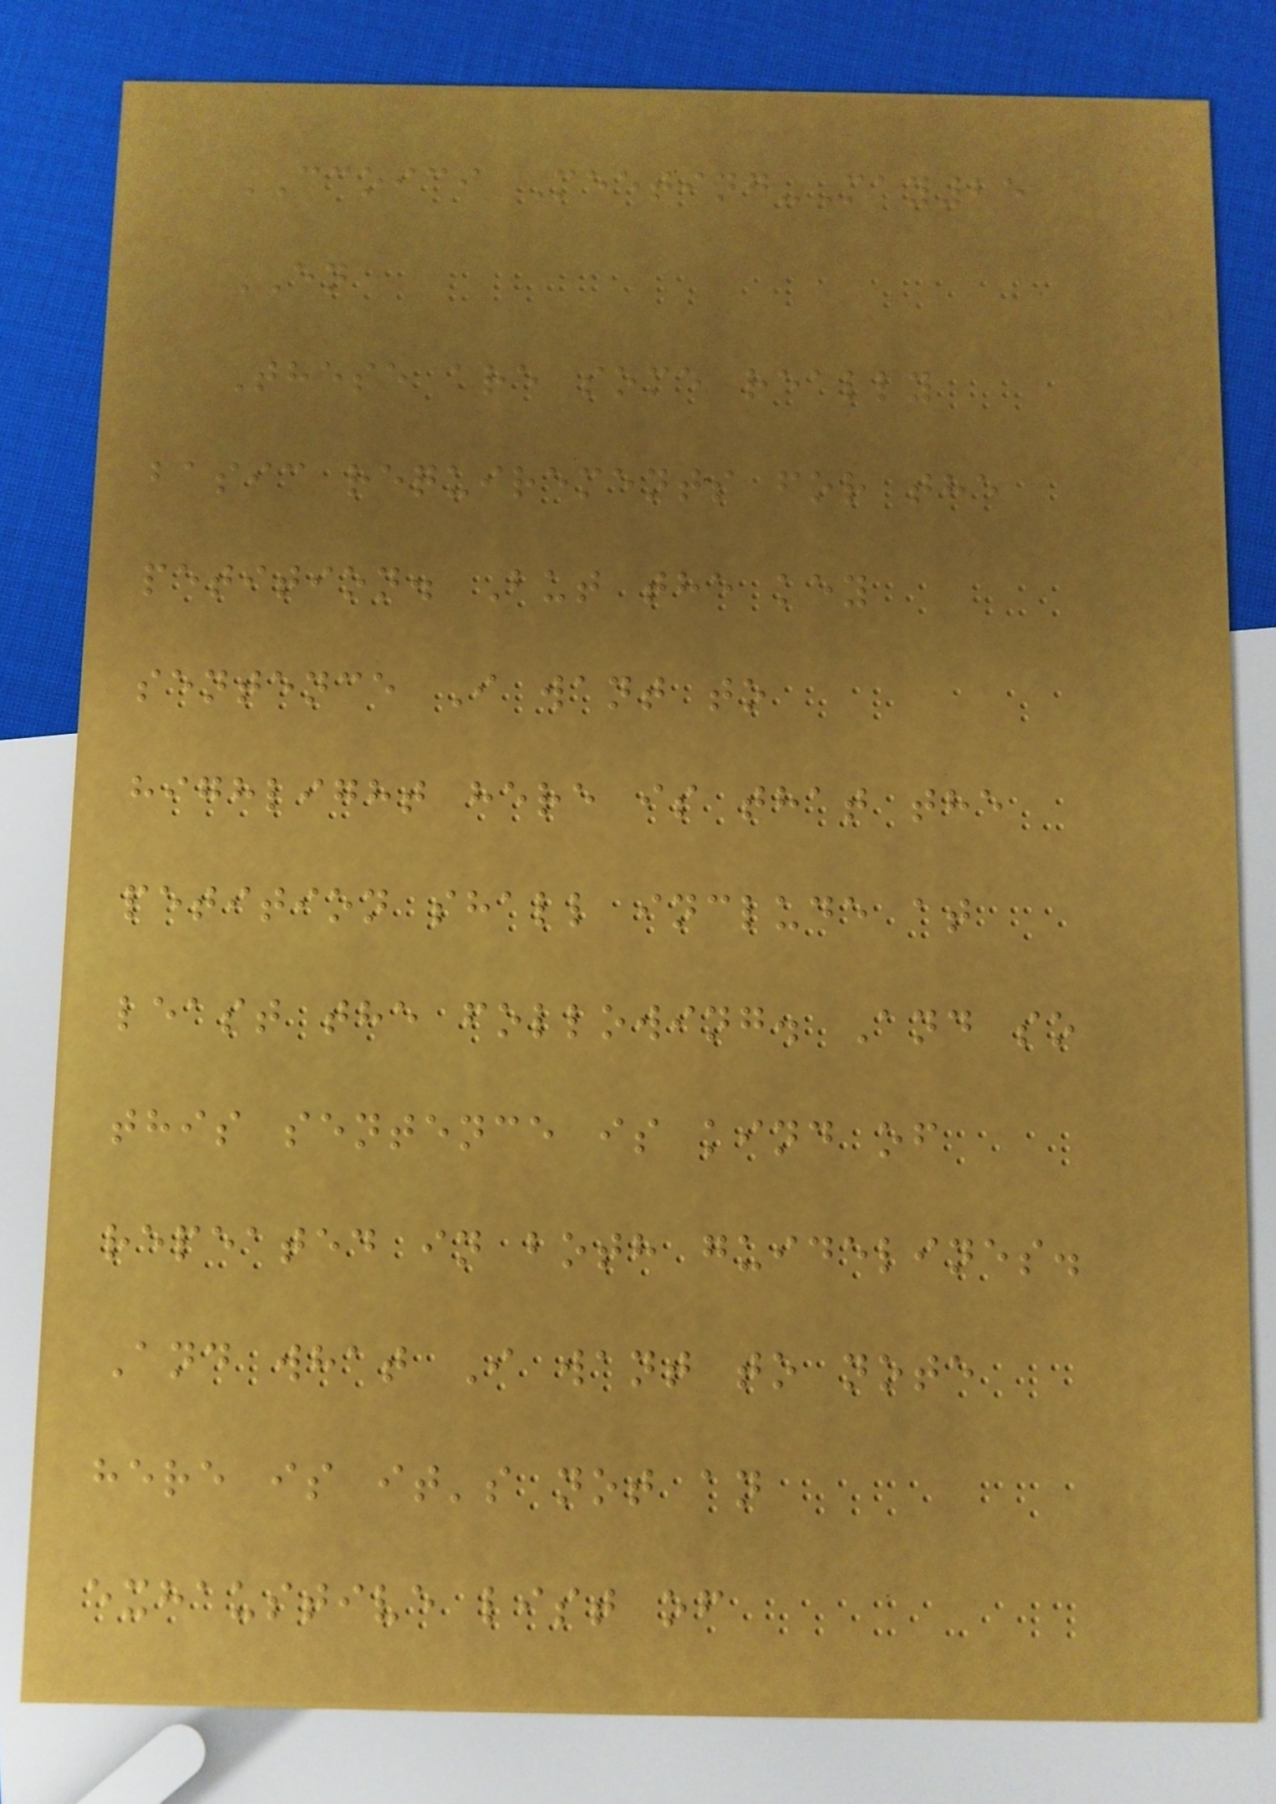CCOICI Meeting-May25
EN
These are some really
basic requirements for the
petition. But the key
sentence I want to
highlight here is that the
petition shall include at
least the following. And so
this sentence is kind of
repeated in both guidelines.
And what I want to note
here is it's not an
exhaustive list of
